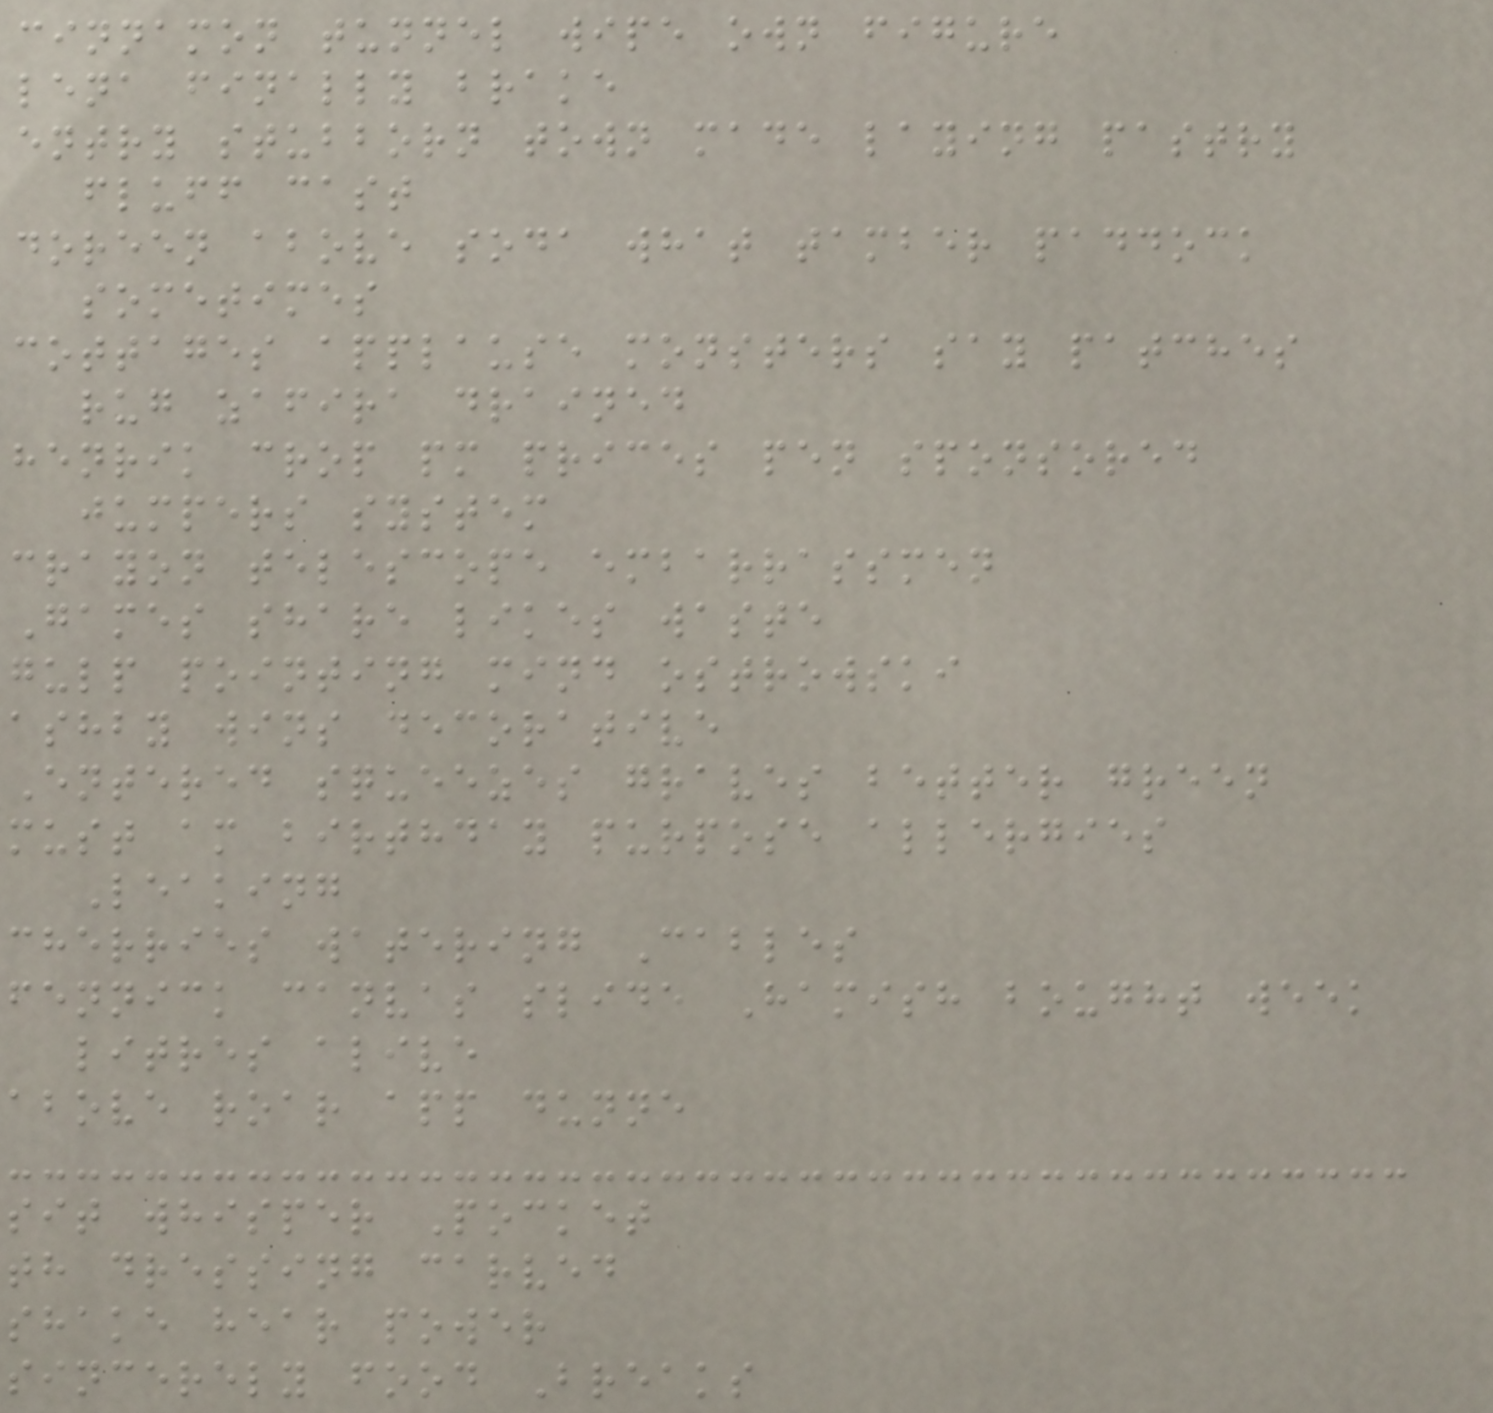cinnamon tunnel wipe own figure
lena finally brake
entry stubborn town made laying pastry
fluff cast
doreen above soda what tamber paddock
sometimes
cottages applause monsters say patches
rug zafira drained
henrik crop pm prices pen sponsored
jumpers system
crayon telescope embarrassmen
Games share likes waste
gulp pointing mind ostrowski
ashby wins decorative
Entered squeezes graves better green
must am birthday purpose allergies
Leaking
cherries watering Cables
fennick canvas slide Hamish bought week
litres alive
above roar app dunne
sit whisper Pocket
th dressing carved
shake hear power
sincerely food Breaks
